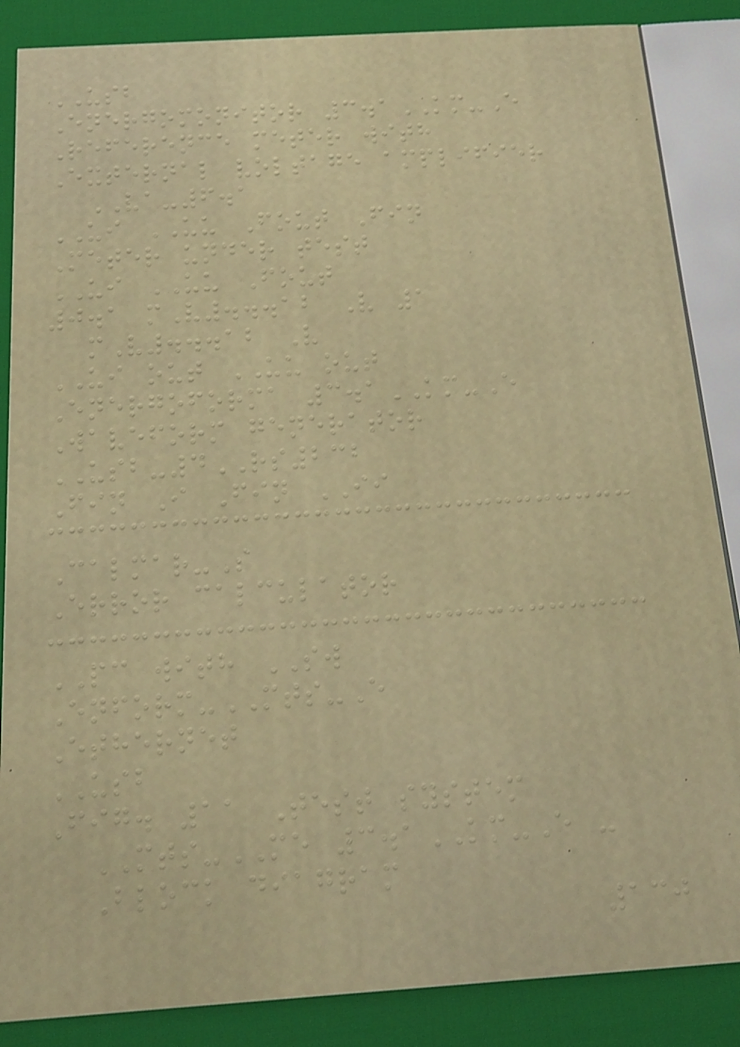USB
Energomonitor 3.1KM-E
Reference meter with
External voltage amplifier
VA-6.1
UI UU Fout Fin
Meter under test
UI UU Fout
0.1 mV...12 V 1
mV...12 V
UI out UU out
Energoforma 3.1KM-E
Waveform generator
USB-4RS232
Fin I Fin II
Calmar-S
Error calculator
PC with SW
Enform-MTS-E
Ethernet
USB
Fig. 11 Test system
MTS-ME 3.1KM-E -
Block diagram
130
